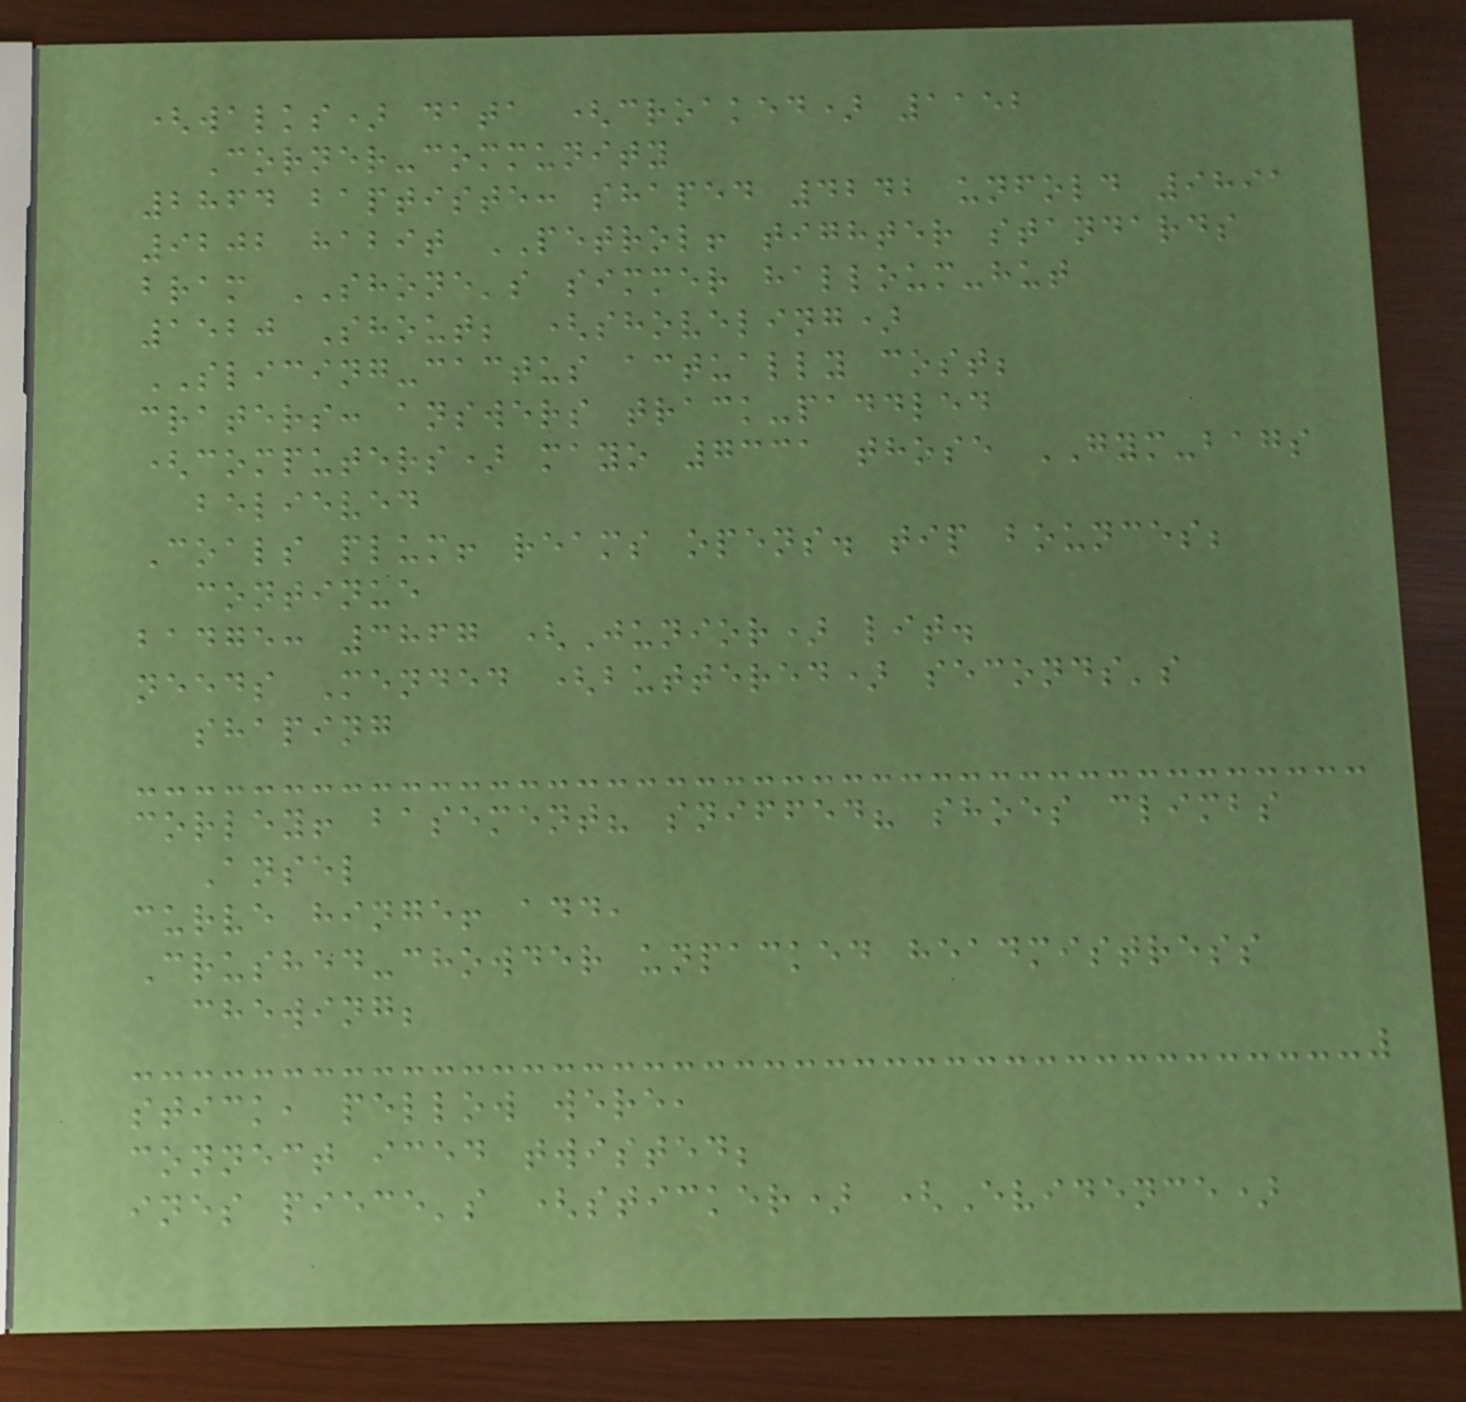(walks) data (croaked) 1152
Corner-community
2864 baptiste: shaped 4242 unfold 9891
9202 habit PETROL! tighter standards
bram SHONE's simmer halloum-hut
1520 Shout; (shoveling)
SLICING-cactus actually cost;
craters: answers track-paddled
(computers) mayo 7331 those GYM-bags
believed
Coals plum! reams opens. tip bounces;
continue
badge: 3867 (Junior) lit.
needs Mended (buttered) seconds's
shaping
corley! basement? sniffed? shoes climbs
Ansel
curve hinge! add,
Crushed-chowder unpacked headmistress
chewing;
stick, pellow were,
connect iced twisted;
ines piece's (sticker) (Evidence)
